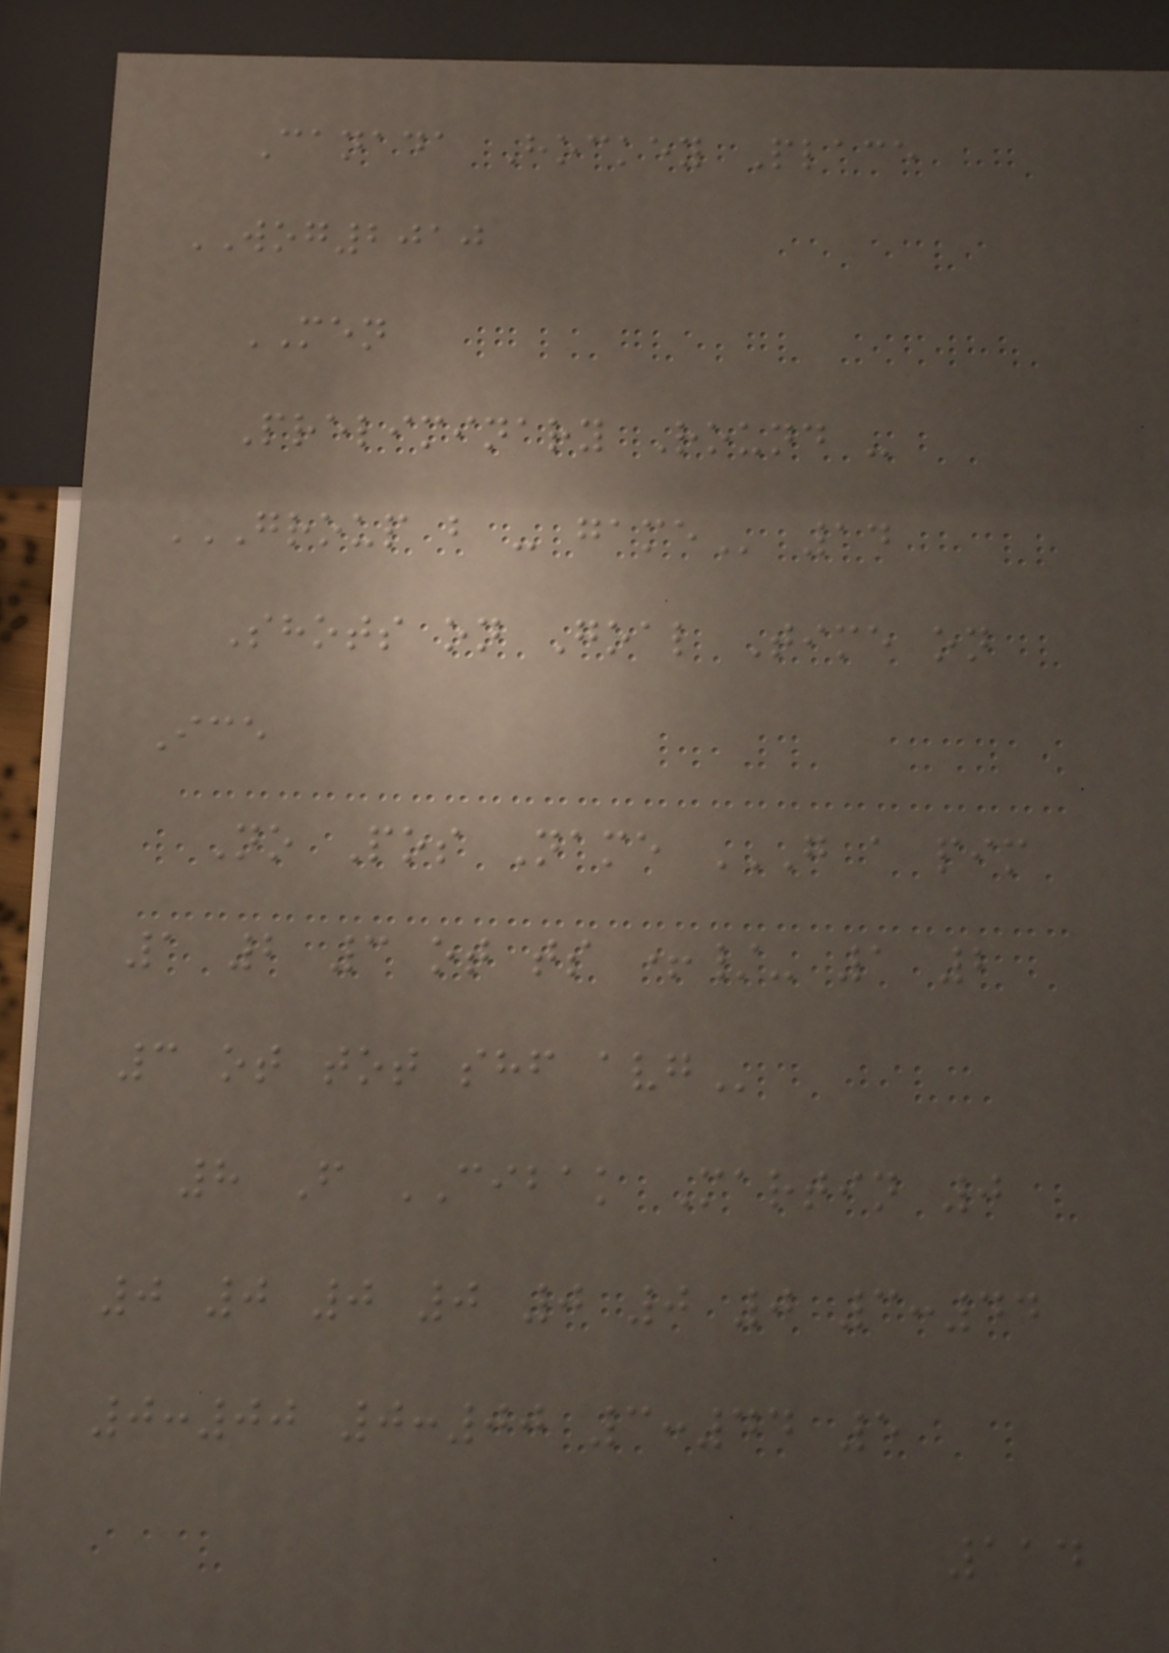Canada Hockey Place
WOG2010
MEN
Preliminary Round -
GROUP B - GAME 14
Shots on Goal Time on
Ice
No Pos Name G A PIM
1 2 3 OT TS +/- 1 2
3 OT TOT SHF AVG
8 F CIBAK Martin 0
0 0 0 0 0 0 0 3:44
0:00 0:00 3:44 5
114
